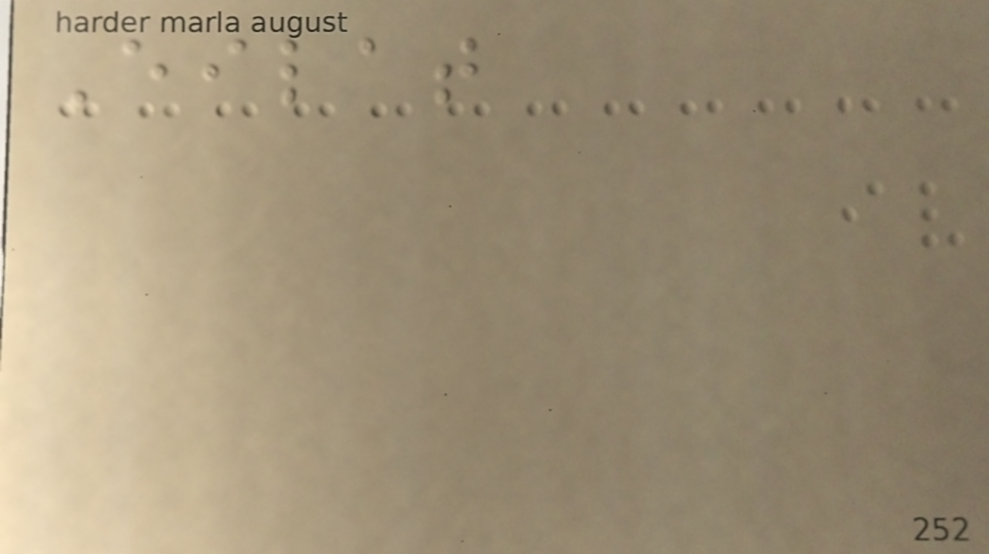Eilat
